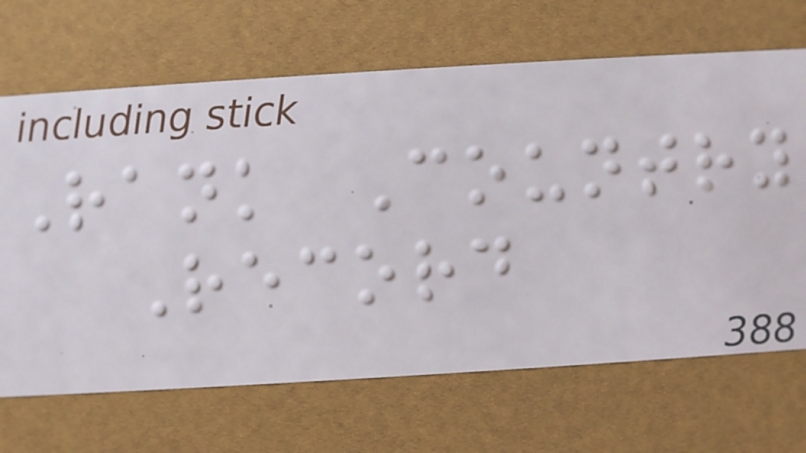Rank Country
Record
